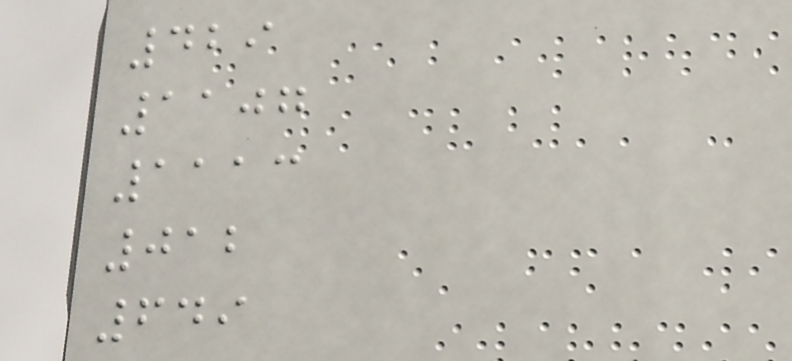429
1107
1113
012
649
